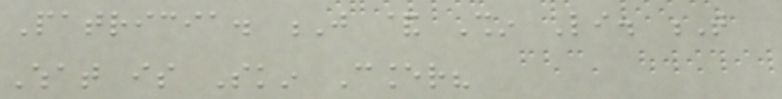Patricia. J & Shin Li. T
What is Skin Cancer?
